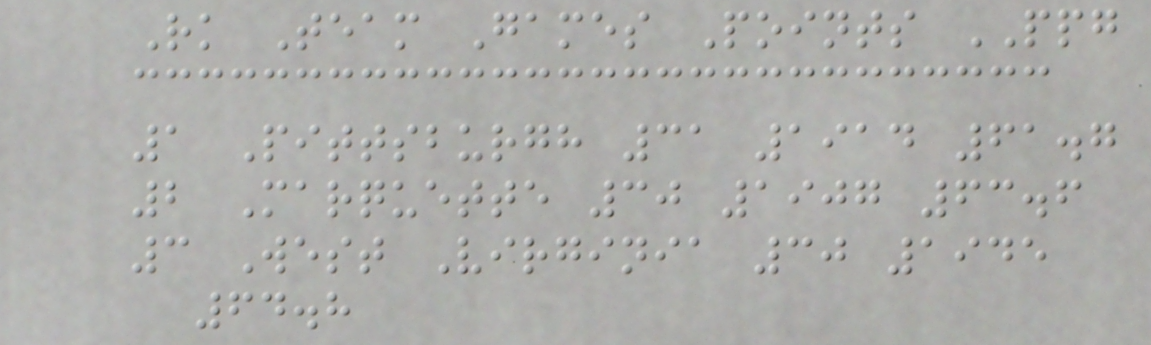Rk Team Games Points PPG
1 Pittsburgh 31 1914 61.7
2 Marquette 30 1907 63.6
3 West Virginia 30 1945
64.8
